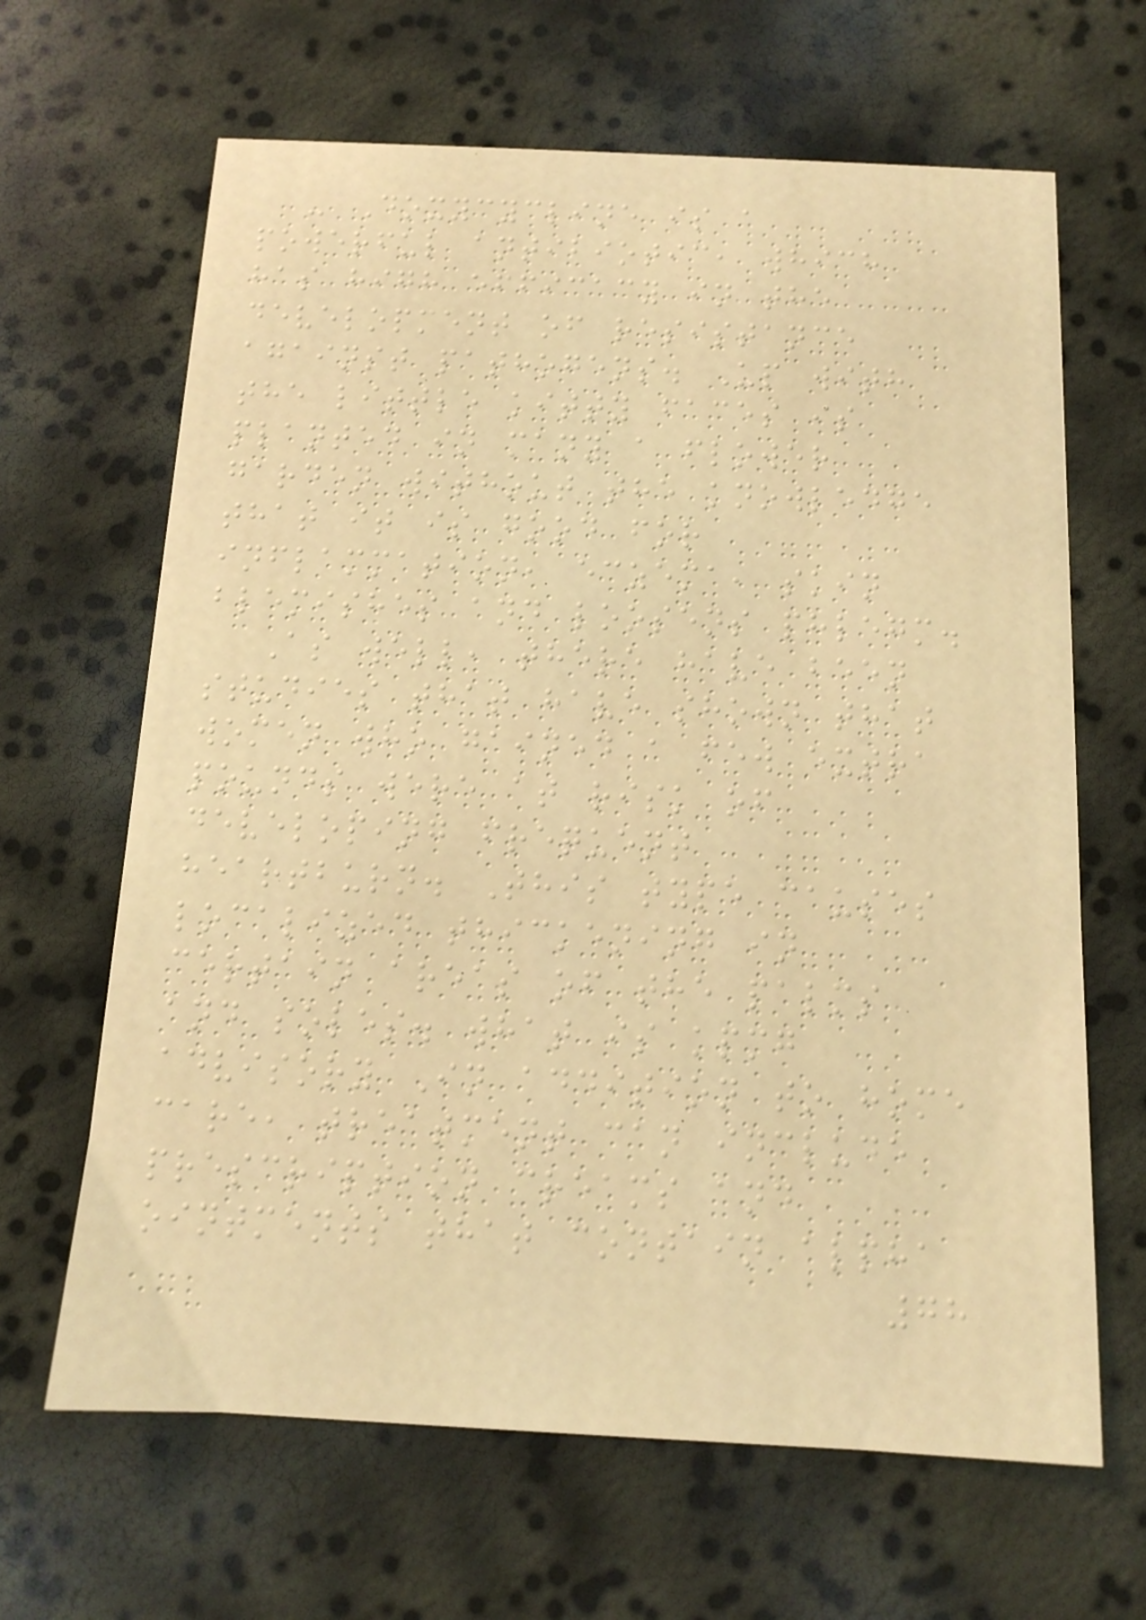- Doxycycline is a
powerful antibiotic, which
has high efficacy in the
development of resistance
against pathogens. Up with
the little kitty faces is
planted in many a flower
garden without the knowledge
that it is good for
inflammation, eczema, skin
blemishes and loosens phlegm.
As well, there have been
studies that have shown that
women who gained a few extra
pounds were at risk of
developing frequent
heartburn. This type causes
localized thickening in
certain areas of the palms
and soles. what is kpmg
advisory In addition to home
care, treatment can include
prescription creams and
ointments that contain alpha
78
